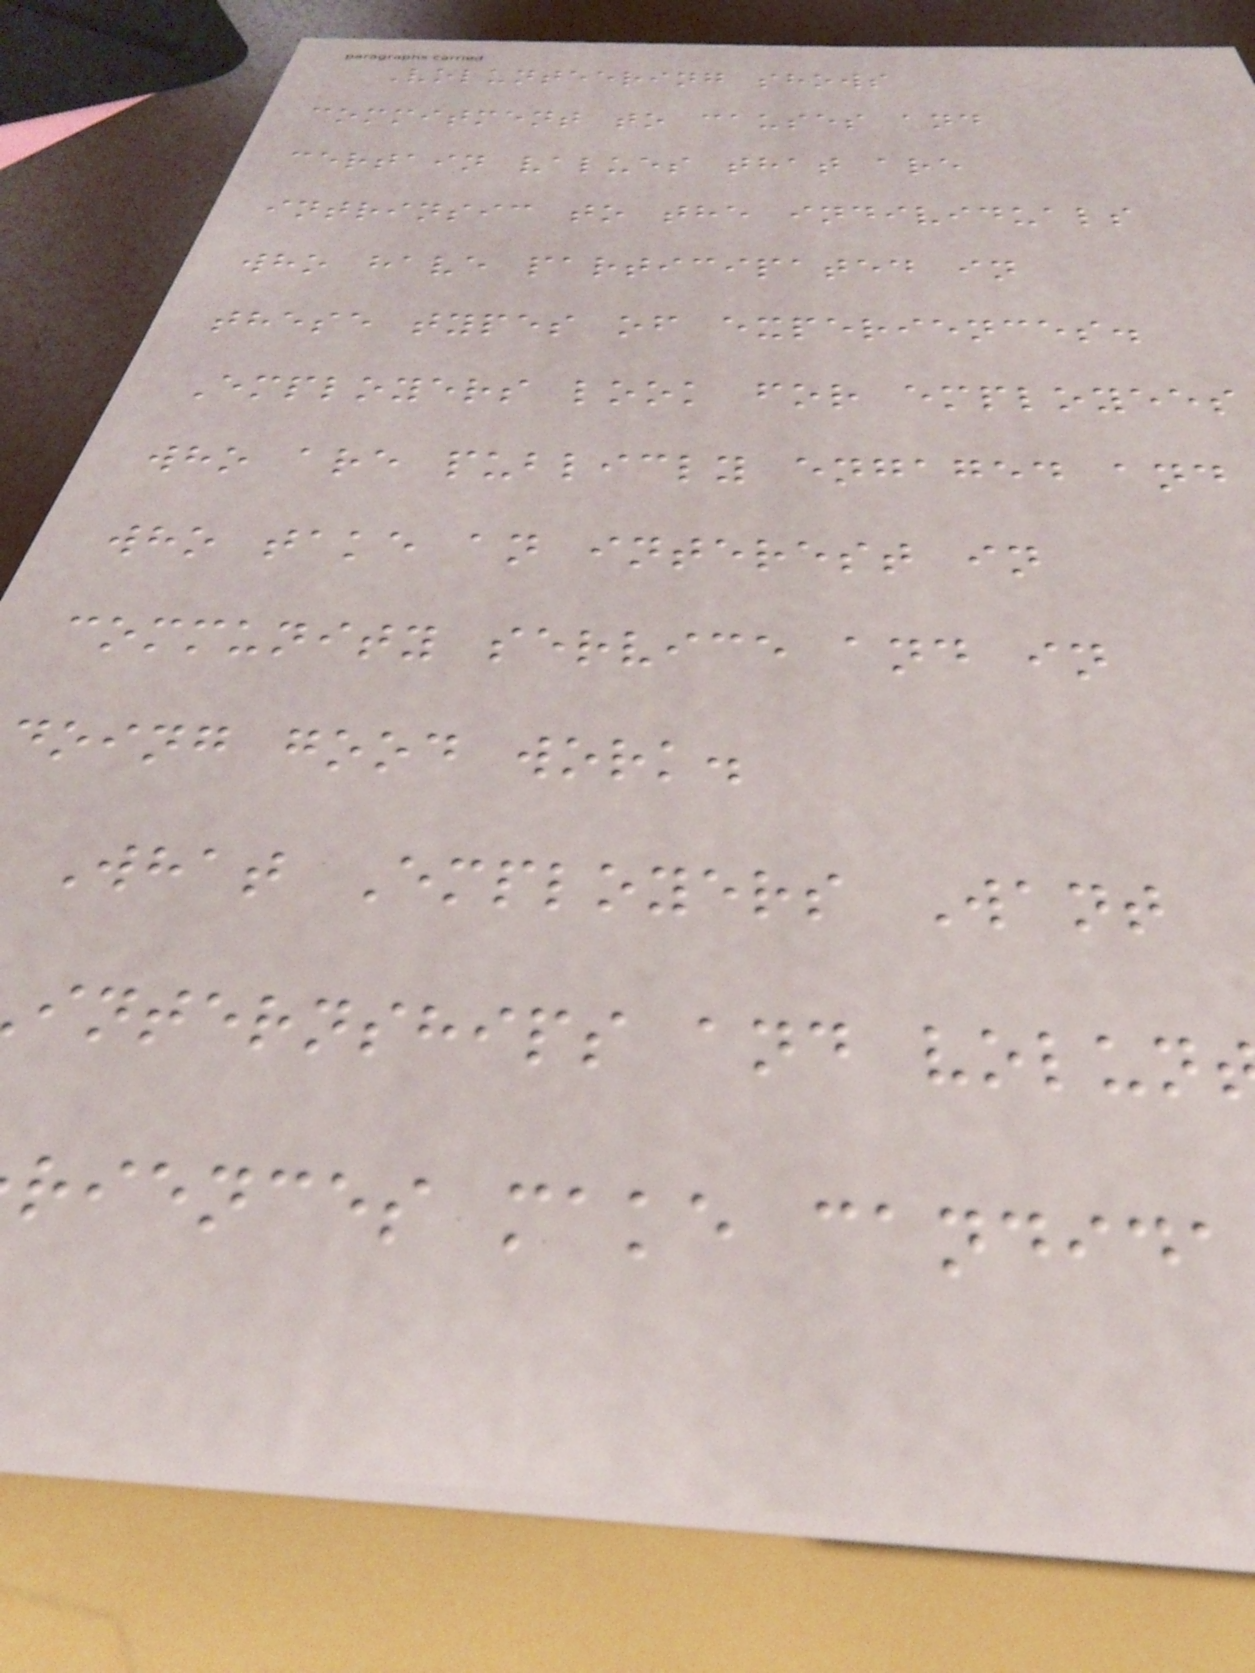Volunteering shows
commitment to causes and
certain values that are
intrinsic to the individuals
who have participated in
these types of experiences.
Employers look for employees
who are publicly engaged and
who take an interest in
community service and in
doing good work.
What Employers Want
internships and volun
riences make candida
